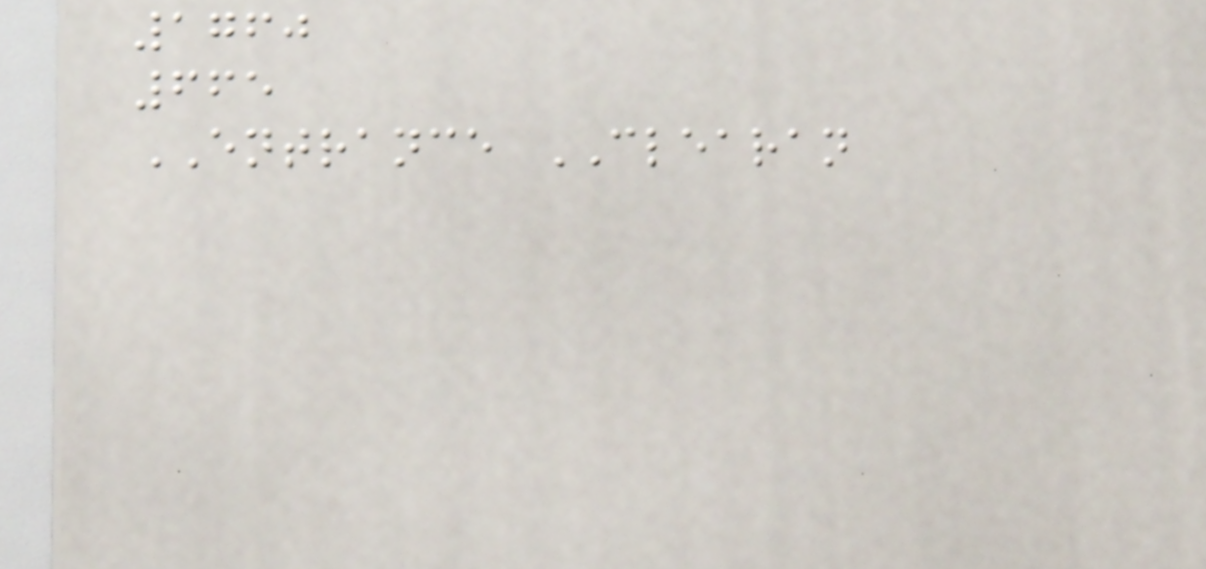1760
665
ENTRANCE CLEARAN
